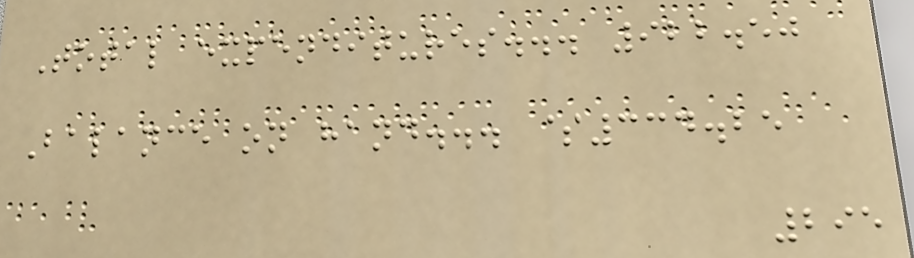Total expenditures... 922.50
Balance on hand... $334.25
295
